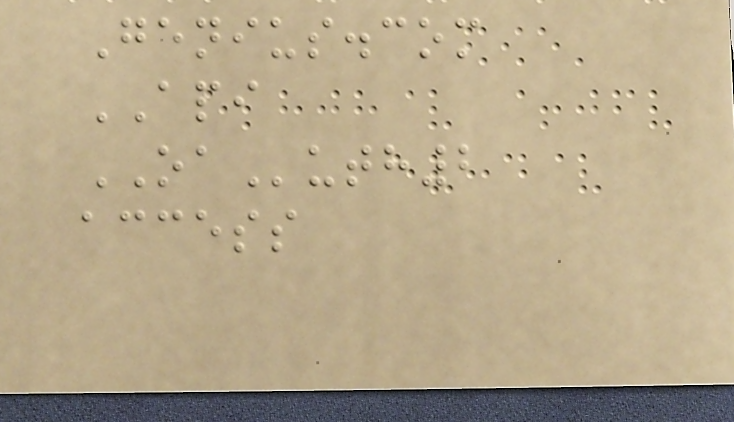Genius.com
API
OAuth2
access
